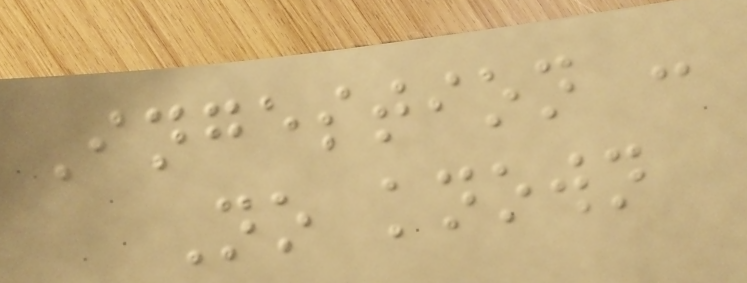Ingestion :
No known
